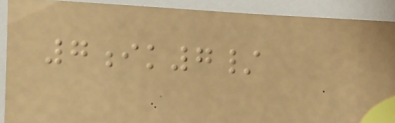7ik7/
